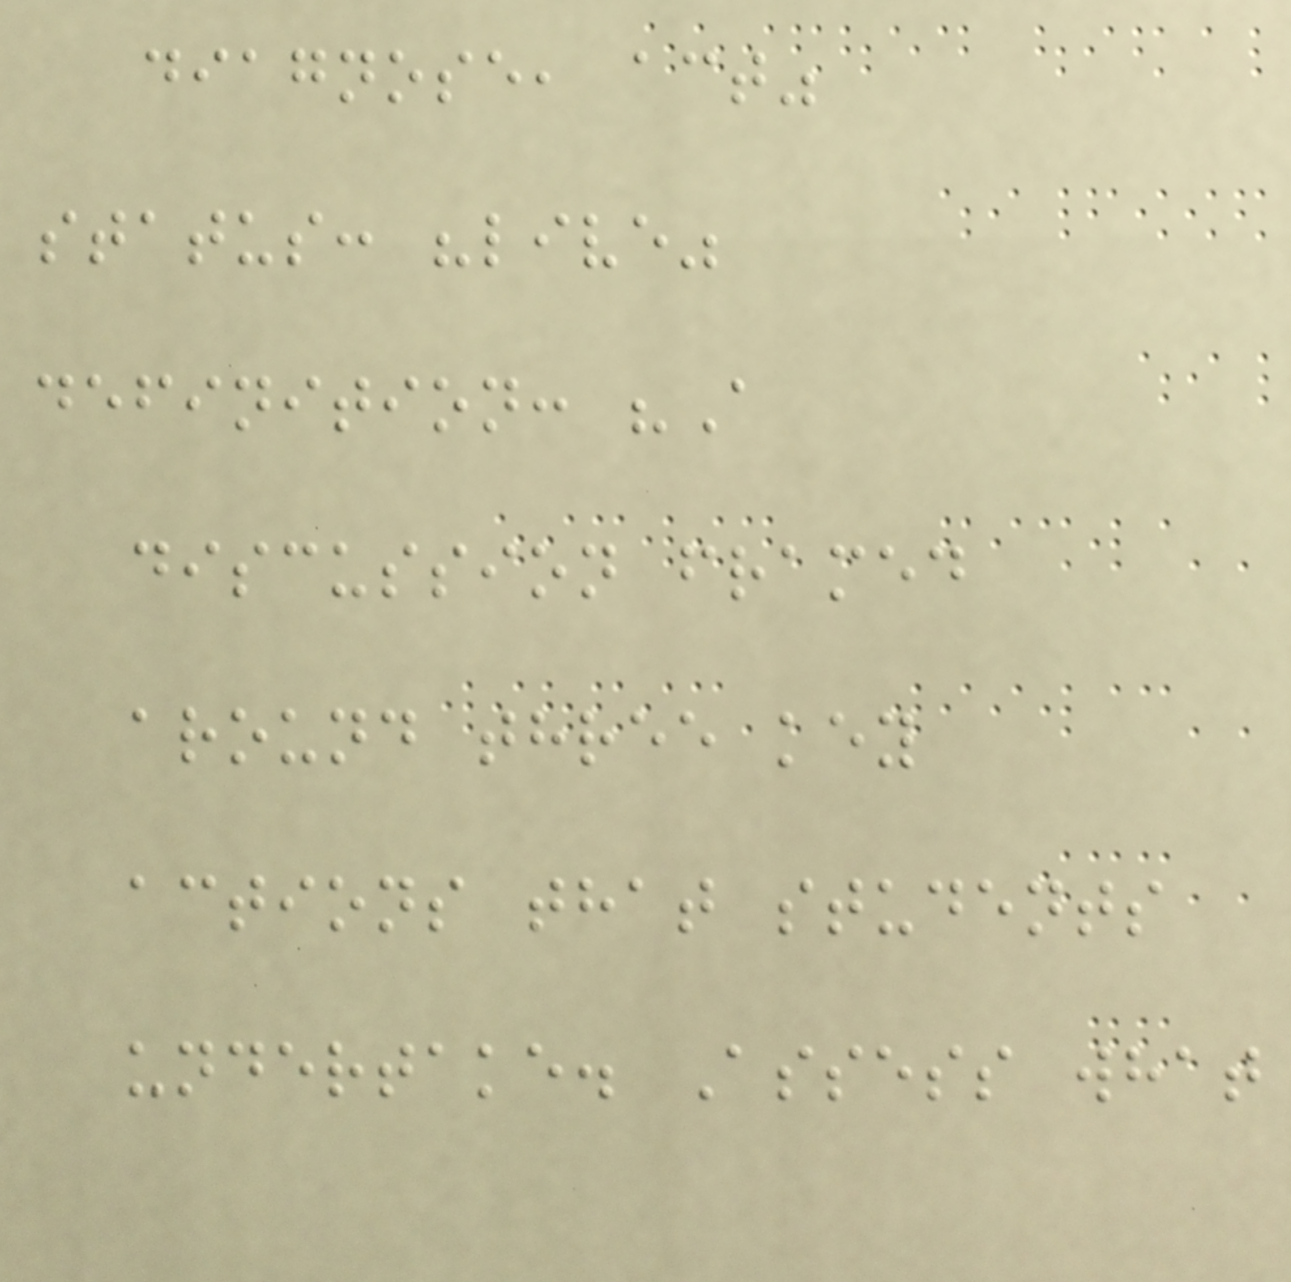diagnose, act"
status: "live"
definition: "A
discussion framed
around three key
actions that students
undertake. Assess what
